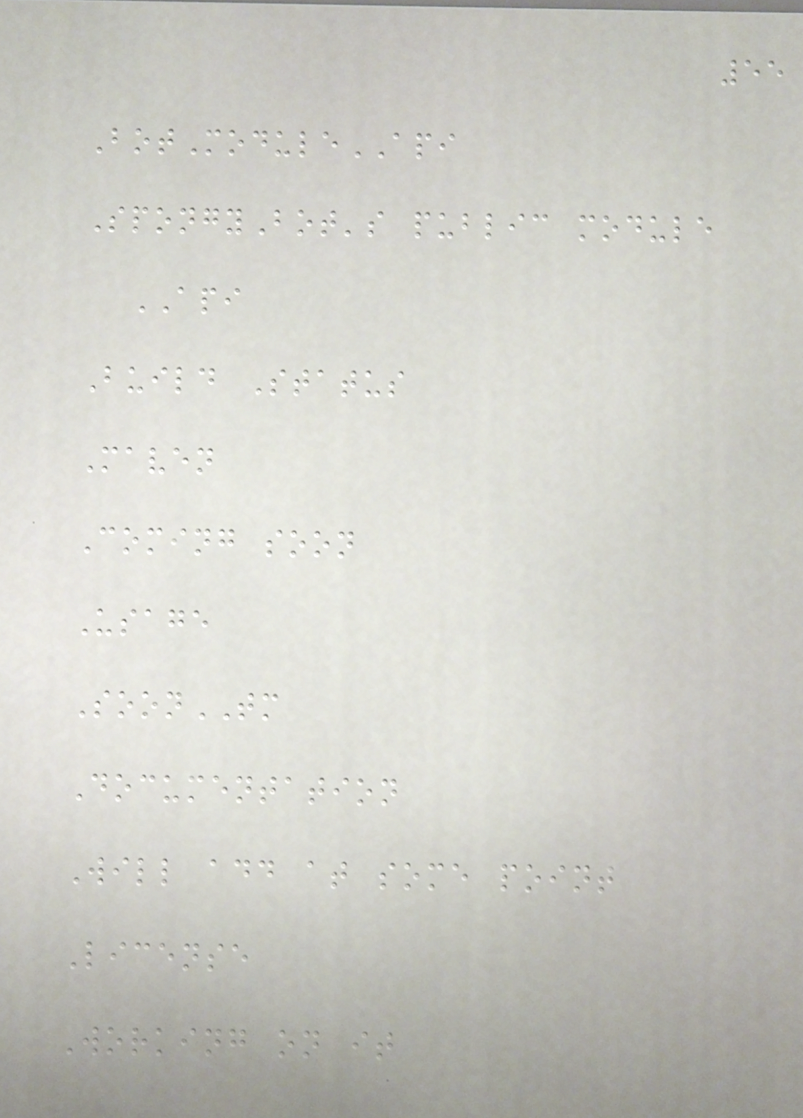55
BotModuleAPI
SpongyBot's public module
API
Build Status
Maven
Coming soon
Usage
SoonTM
Documentation
Will add at some point
License
Working on it
